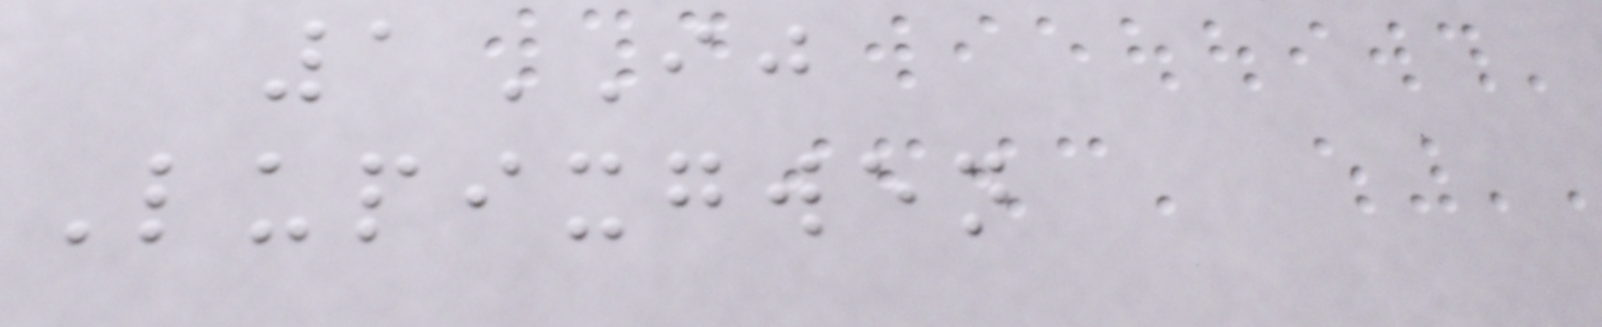1IJ
Lupixgwen
